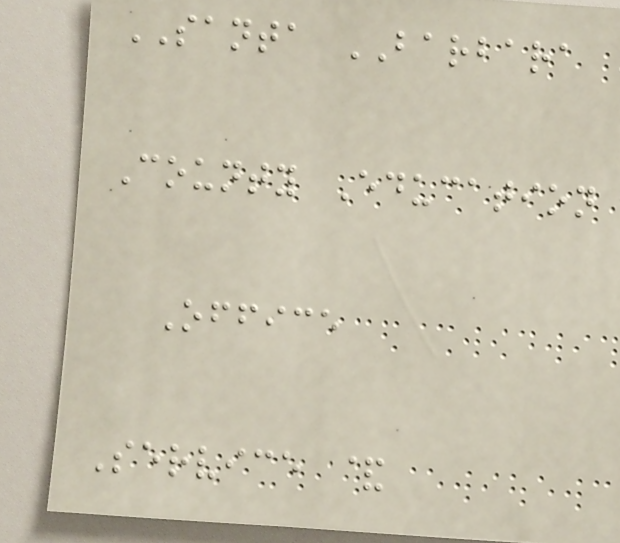SANTA BARBARA
County Education
Office
Service &
